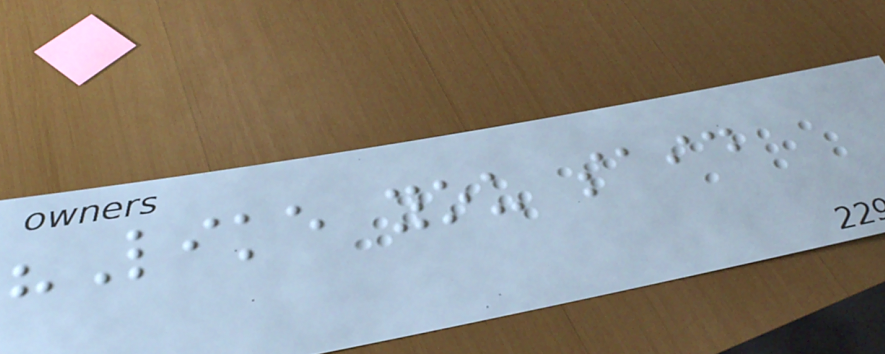"Like you said
